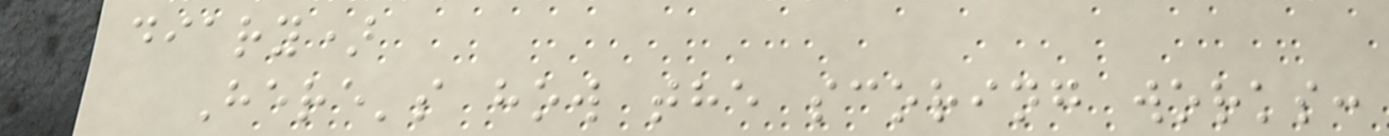diary)
Here's how the scoring works:
